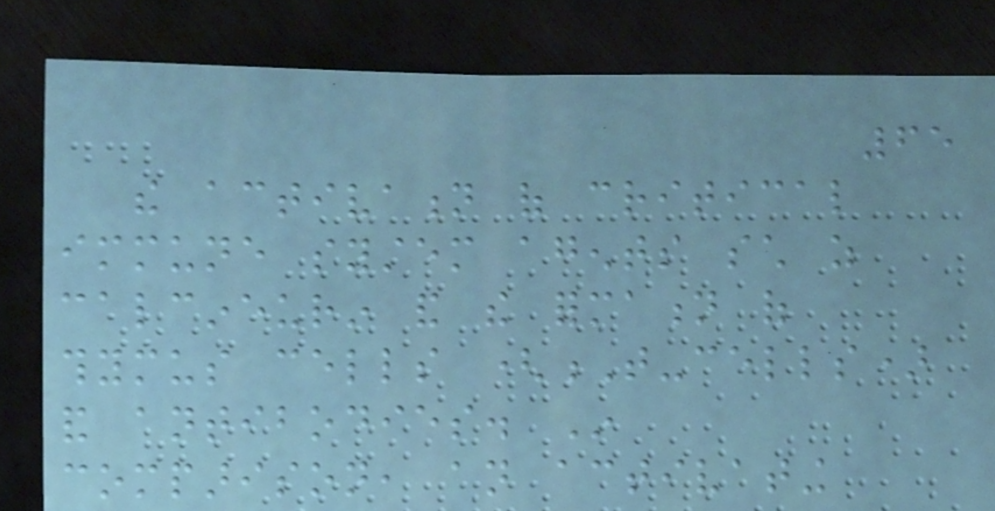65
the activation of critical
immune system agents such as
calcineurin and the formation of
thymus cells (T-cells)
and antibodies. In
comparison, an activating
